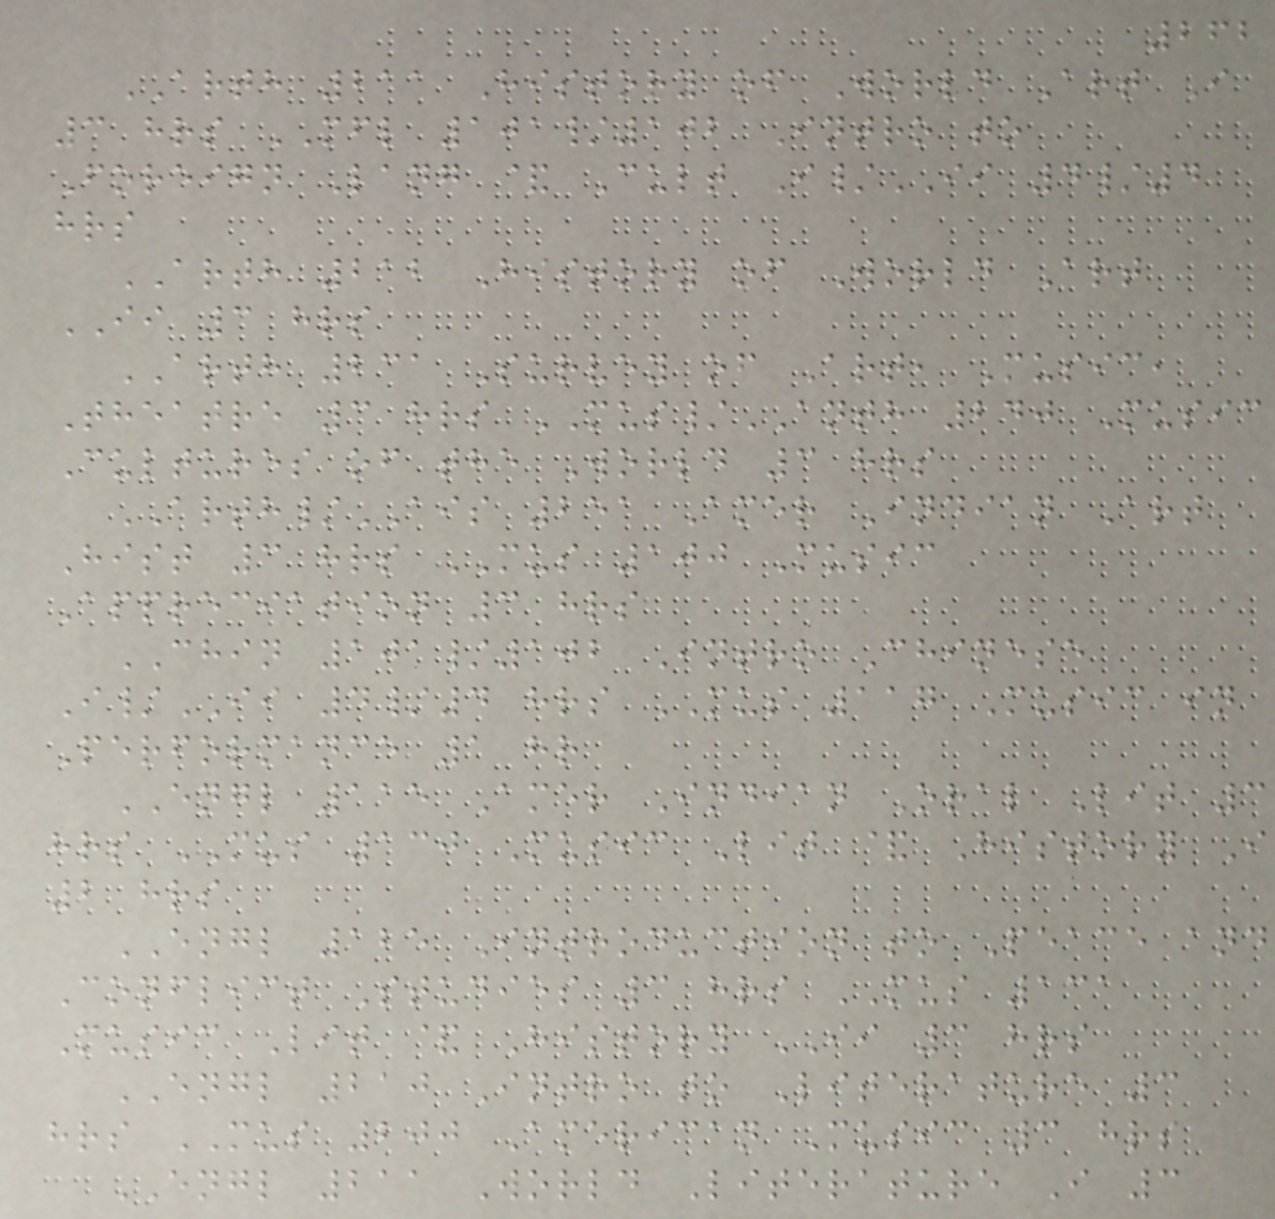262
ARTH 211 History of World Art I
3 hrs MFL 101/102 Intro to
Foreign Lang & Cult I/II 4/4
hrs
ARTH 212 History of World Art
II 3 hrs
ARTH 231 Survey of Art, Music,
Theatre 3 hrs MUS/ANTH 240 Music
Cultures of the World 3 hrs
ARTH/AIS 251 Amer Indian Art
Hist 3 hrs MUS 100 Music
Appreciation 3 hrs
CHIN 101/102 Intro Chinese
I/II 4/4 hrs MUS 117 Music in
Performance 1 hr
ENGL 115 Amer Indian Oral Lit 3
hrs MUS 130 Music Lit & History I
2 hrs
ENGL 125 Introduction to Peace and
Conflict Studies 3 hrs MUS 131
Music Lit & History II 3 hrs
ENGL 210 Intro to Literature 3
hrs MUS 200 American Music 3 hrs
ENGL 211 World Literature I 3
